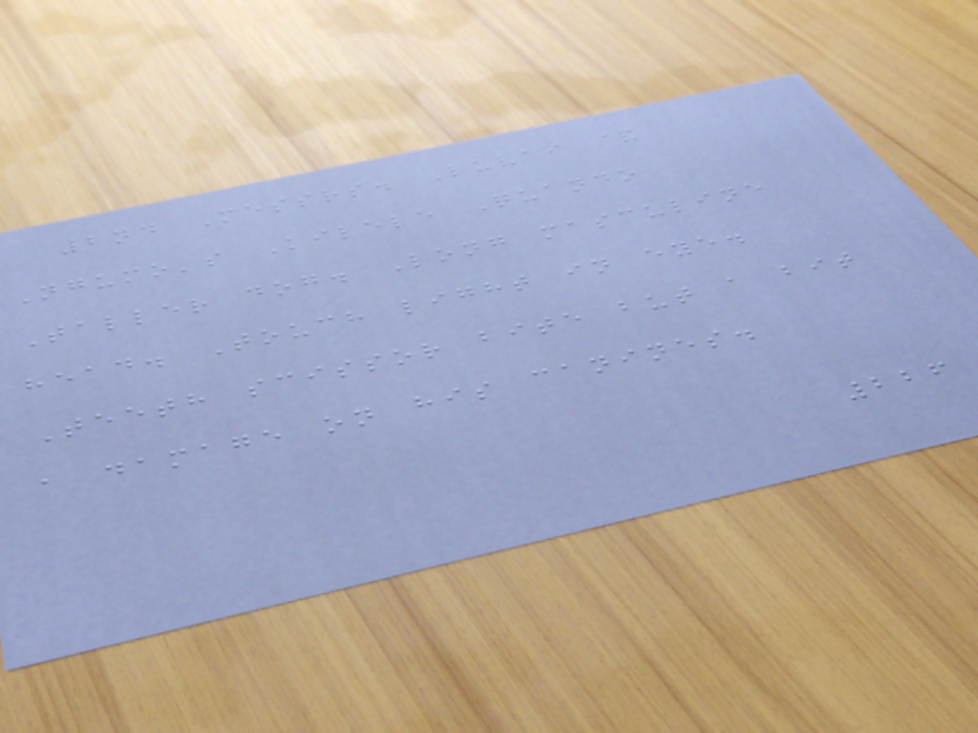2nd Messrs. Luvai &
Ngumo's Kilele Quando
Taller dog. Long masculine
head. Touch light in eye.
Teeth scissor bite but a bit
a damage on his canines.
226
